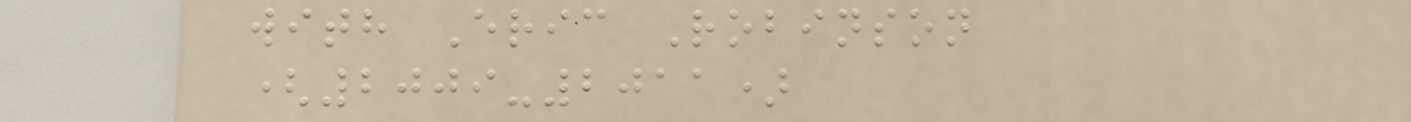with Eric Robinson
(2009-2011)
